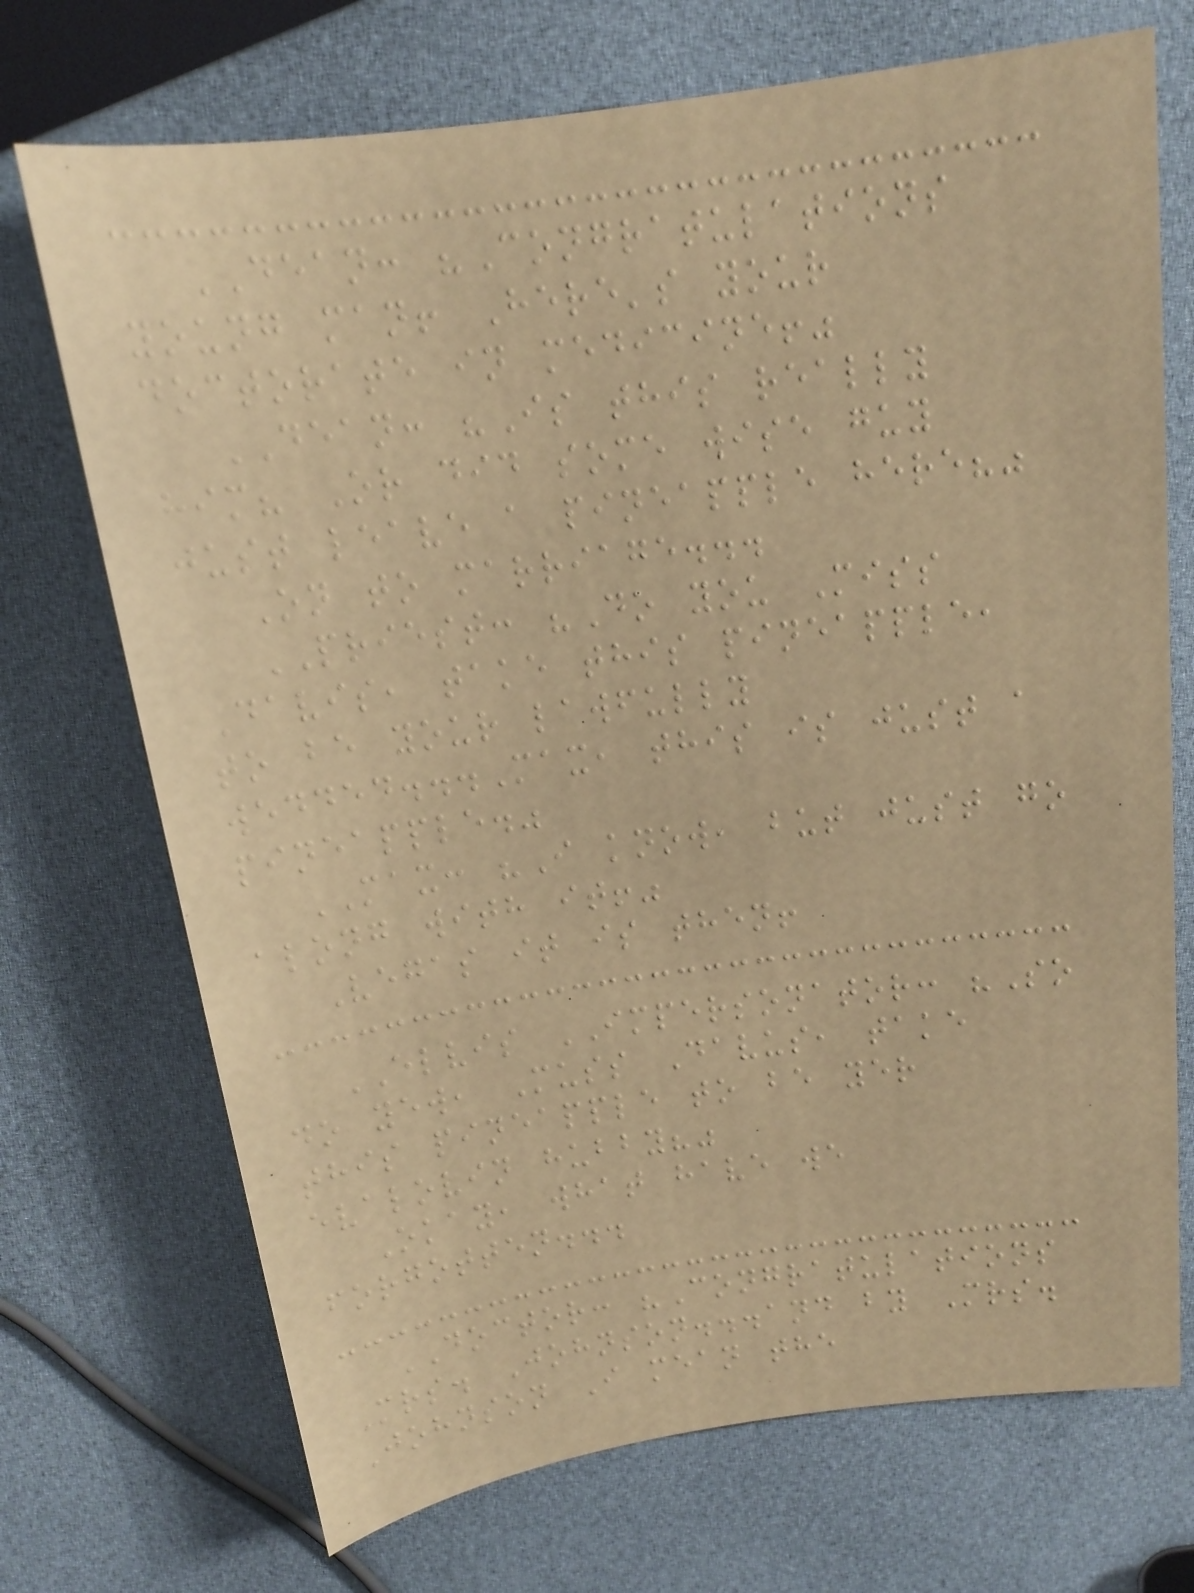DEAN: "Congratulations
young man! Here's your
doctorate in medicine!"
DEAN: "Is this really
him? Or did some wise guy
just leave a pineapple here?"
On to marriage...
PRIEST: "Do you Miss
Davis, take this pineapple,
to be your lawfully
wedded...Max, this is just a
pineapple."
MAX: "I know, but just go
along with it!"
Vegas it is then!
ELVIS IMPERSONATOR: "So
do yew, Muss Davus, take
this pineapple to be yer
evalovin hubby?"
Okay, what have we
forgotten...
DOCTOR: "Congratulations
Mrs. Johnson...and by Mrs.
Johnson I mean the
